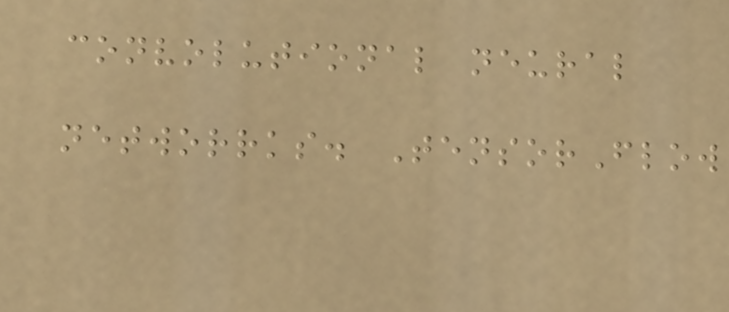convolutional neural
networrks. TensorFlow
